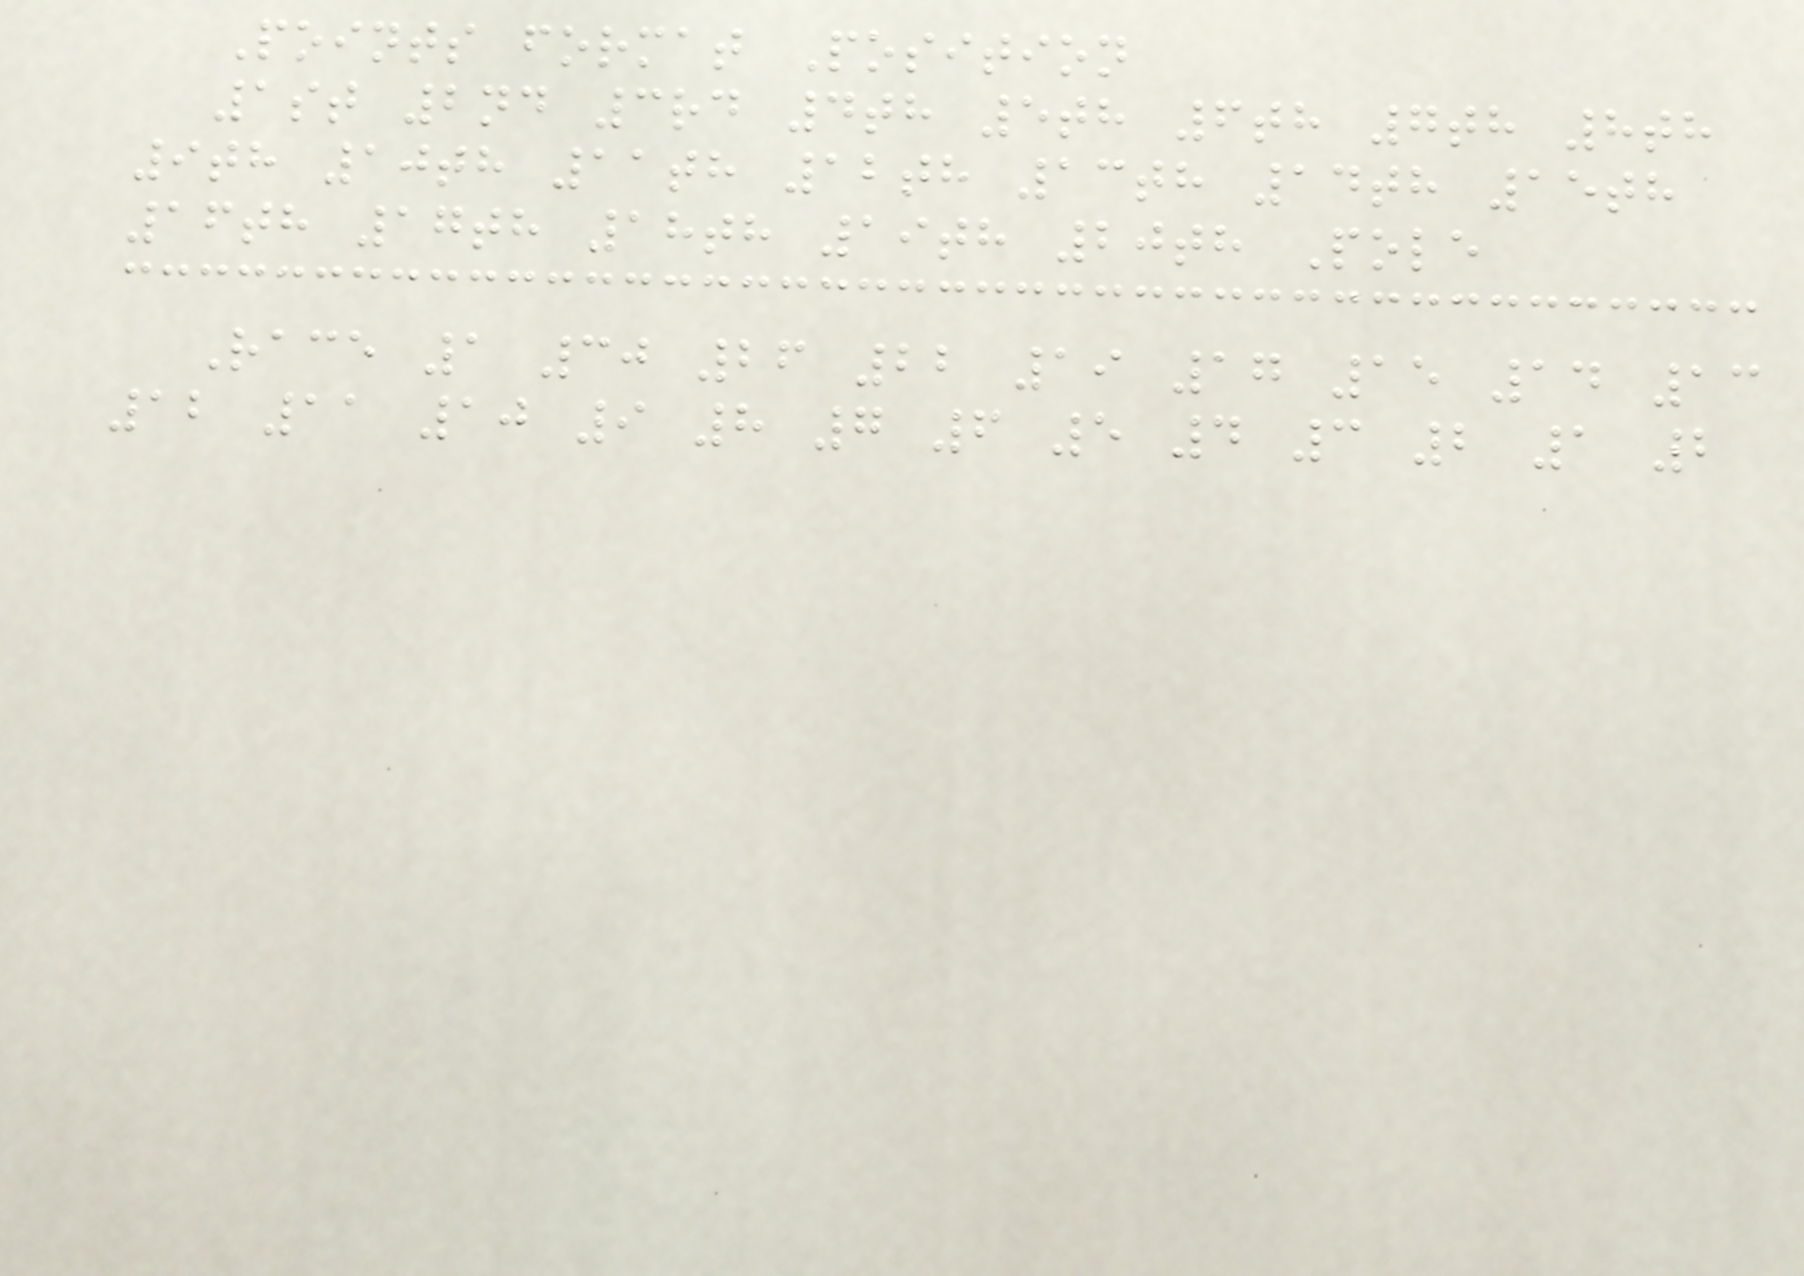Points format Position
1st 2nd 3rd 4th 5th 6th 7th 8th
9th 10th 11th 12th 13th 14th 15th
16th 17th 18th 19th 20th Pole
Race 1 30 26 22 19 17 15 14 13
12 11 10 9 8 7 6 5 4 3 2 1 2
